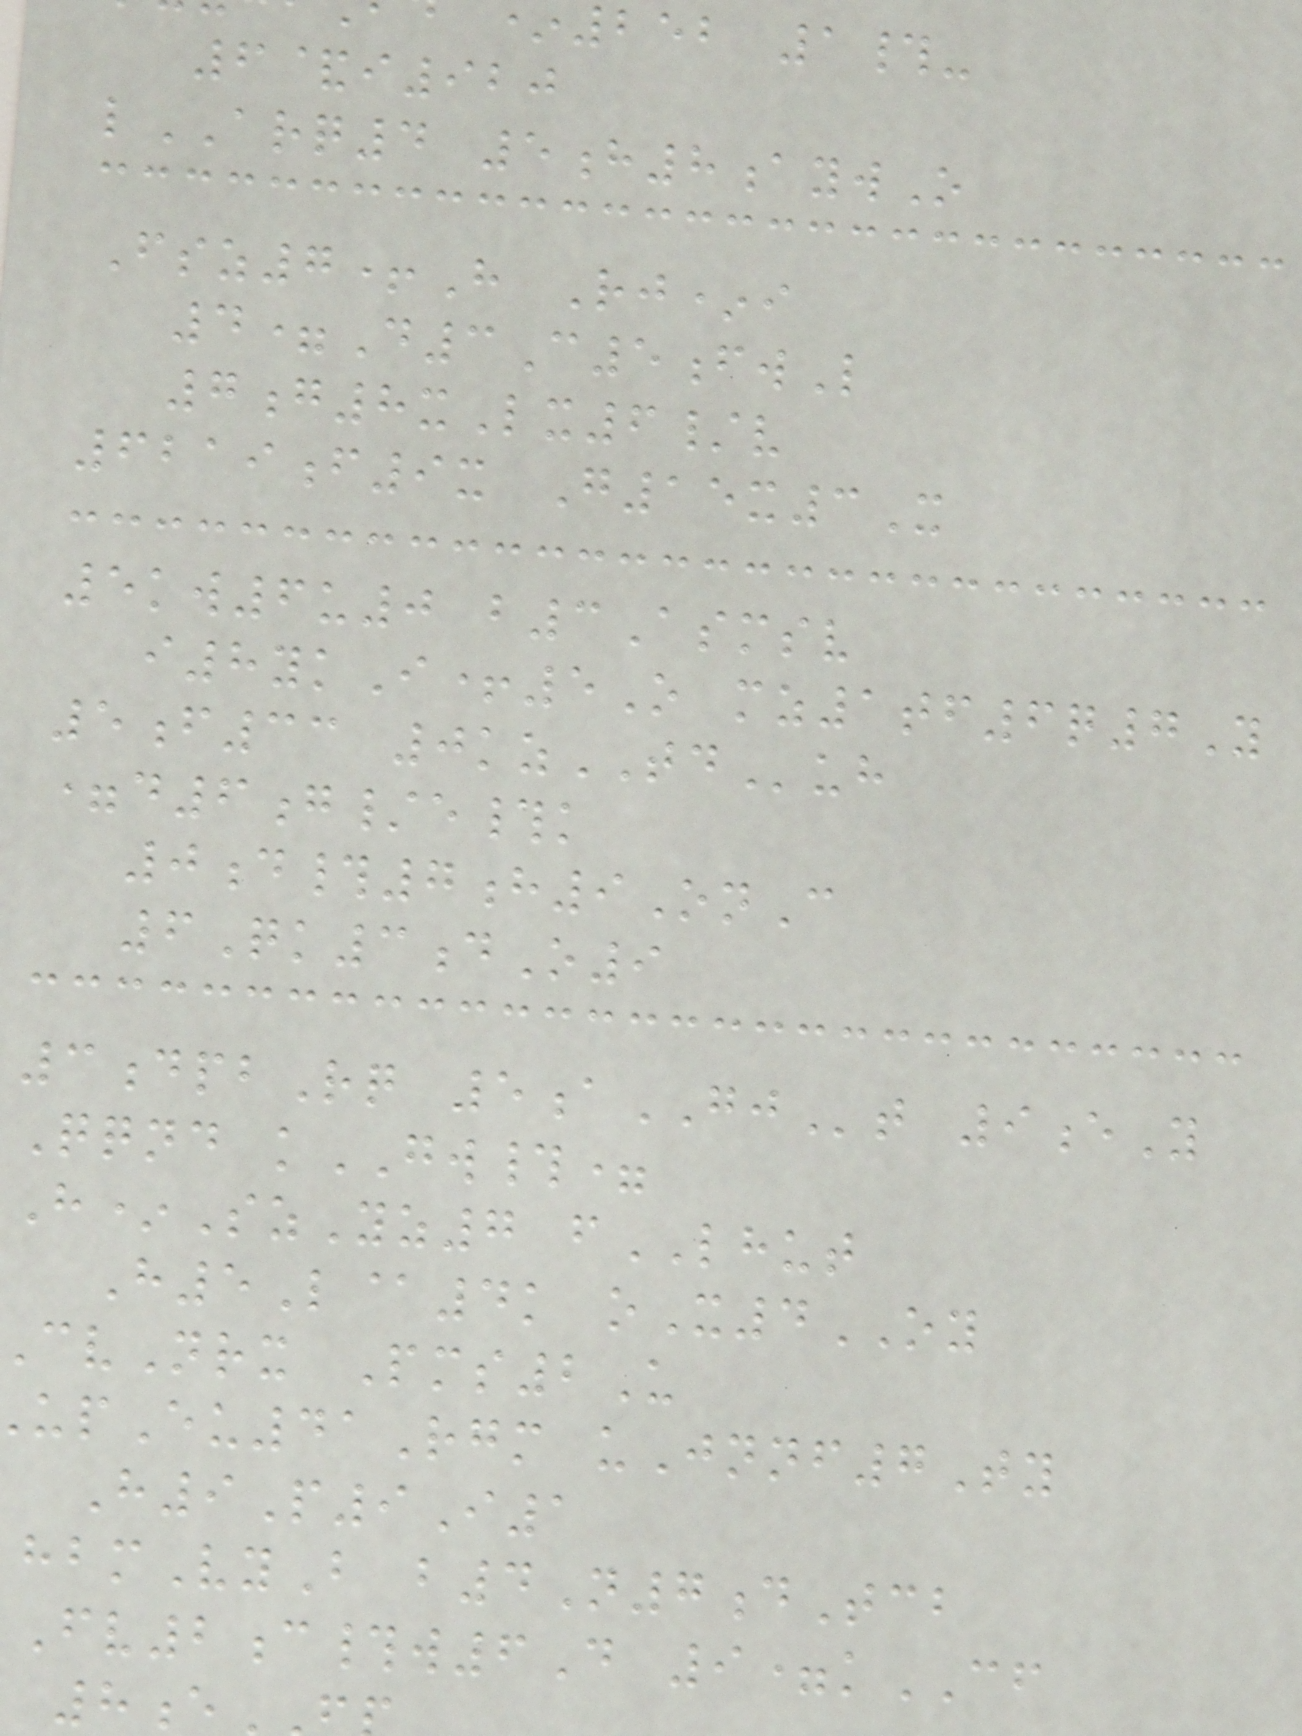252 1#-
6&i920
lARQ4 5h8aywO
Fsz7+H Rj*i
4=D3C5fwL
7g8xLx6/v
6219f9x G15x3X
5kw6u0 b3Asmsv
i8ykI+5O mz1tf6q7Y
5f33 0kzTDuh
=d6g/e#k
0d#7h9OnC
6Qk3dO9
3dpbRq 5aGJt 9eY
Qqnd kGW#=
H*SzYz7 fLHUT
H5L@4k oX4OY
vNrx Pms2U
pEu41Rgm uJnnf7Ty
H9P9I1
hbmVyB b4N7dTcb
2c#w6D 9=kCF
8e
